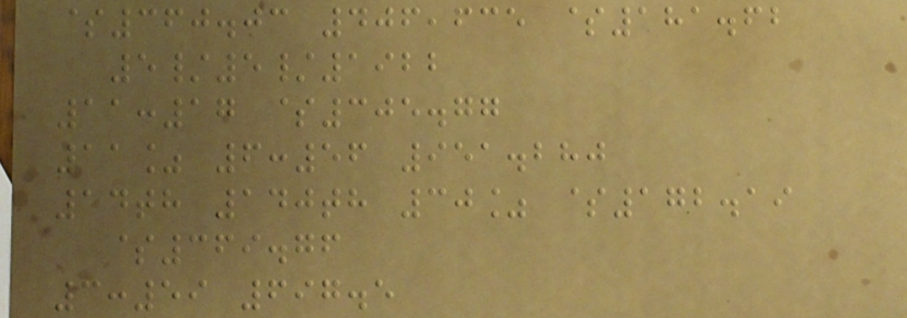$360.03 406,635 $181.62
5/5/1922
11:17 $305.77
11% 6:56 951.280
14th 140th 30% $172.19
$369.76
3:59 697.5
